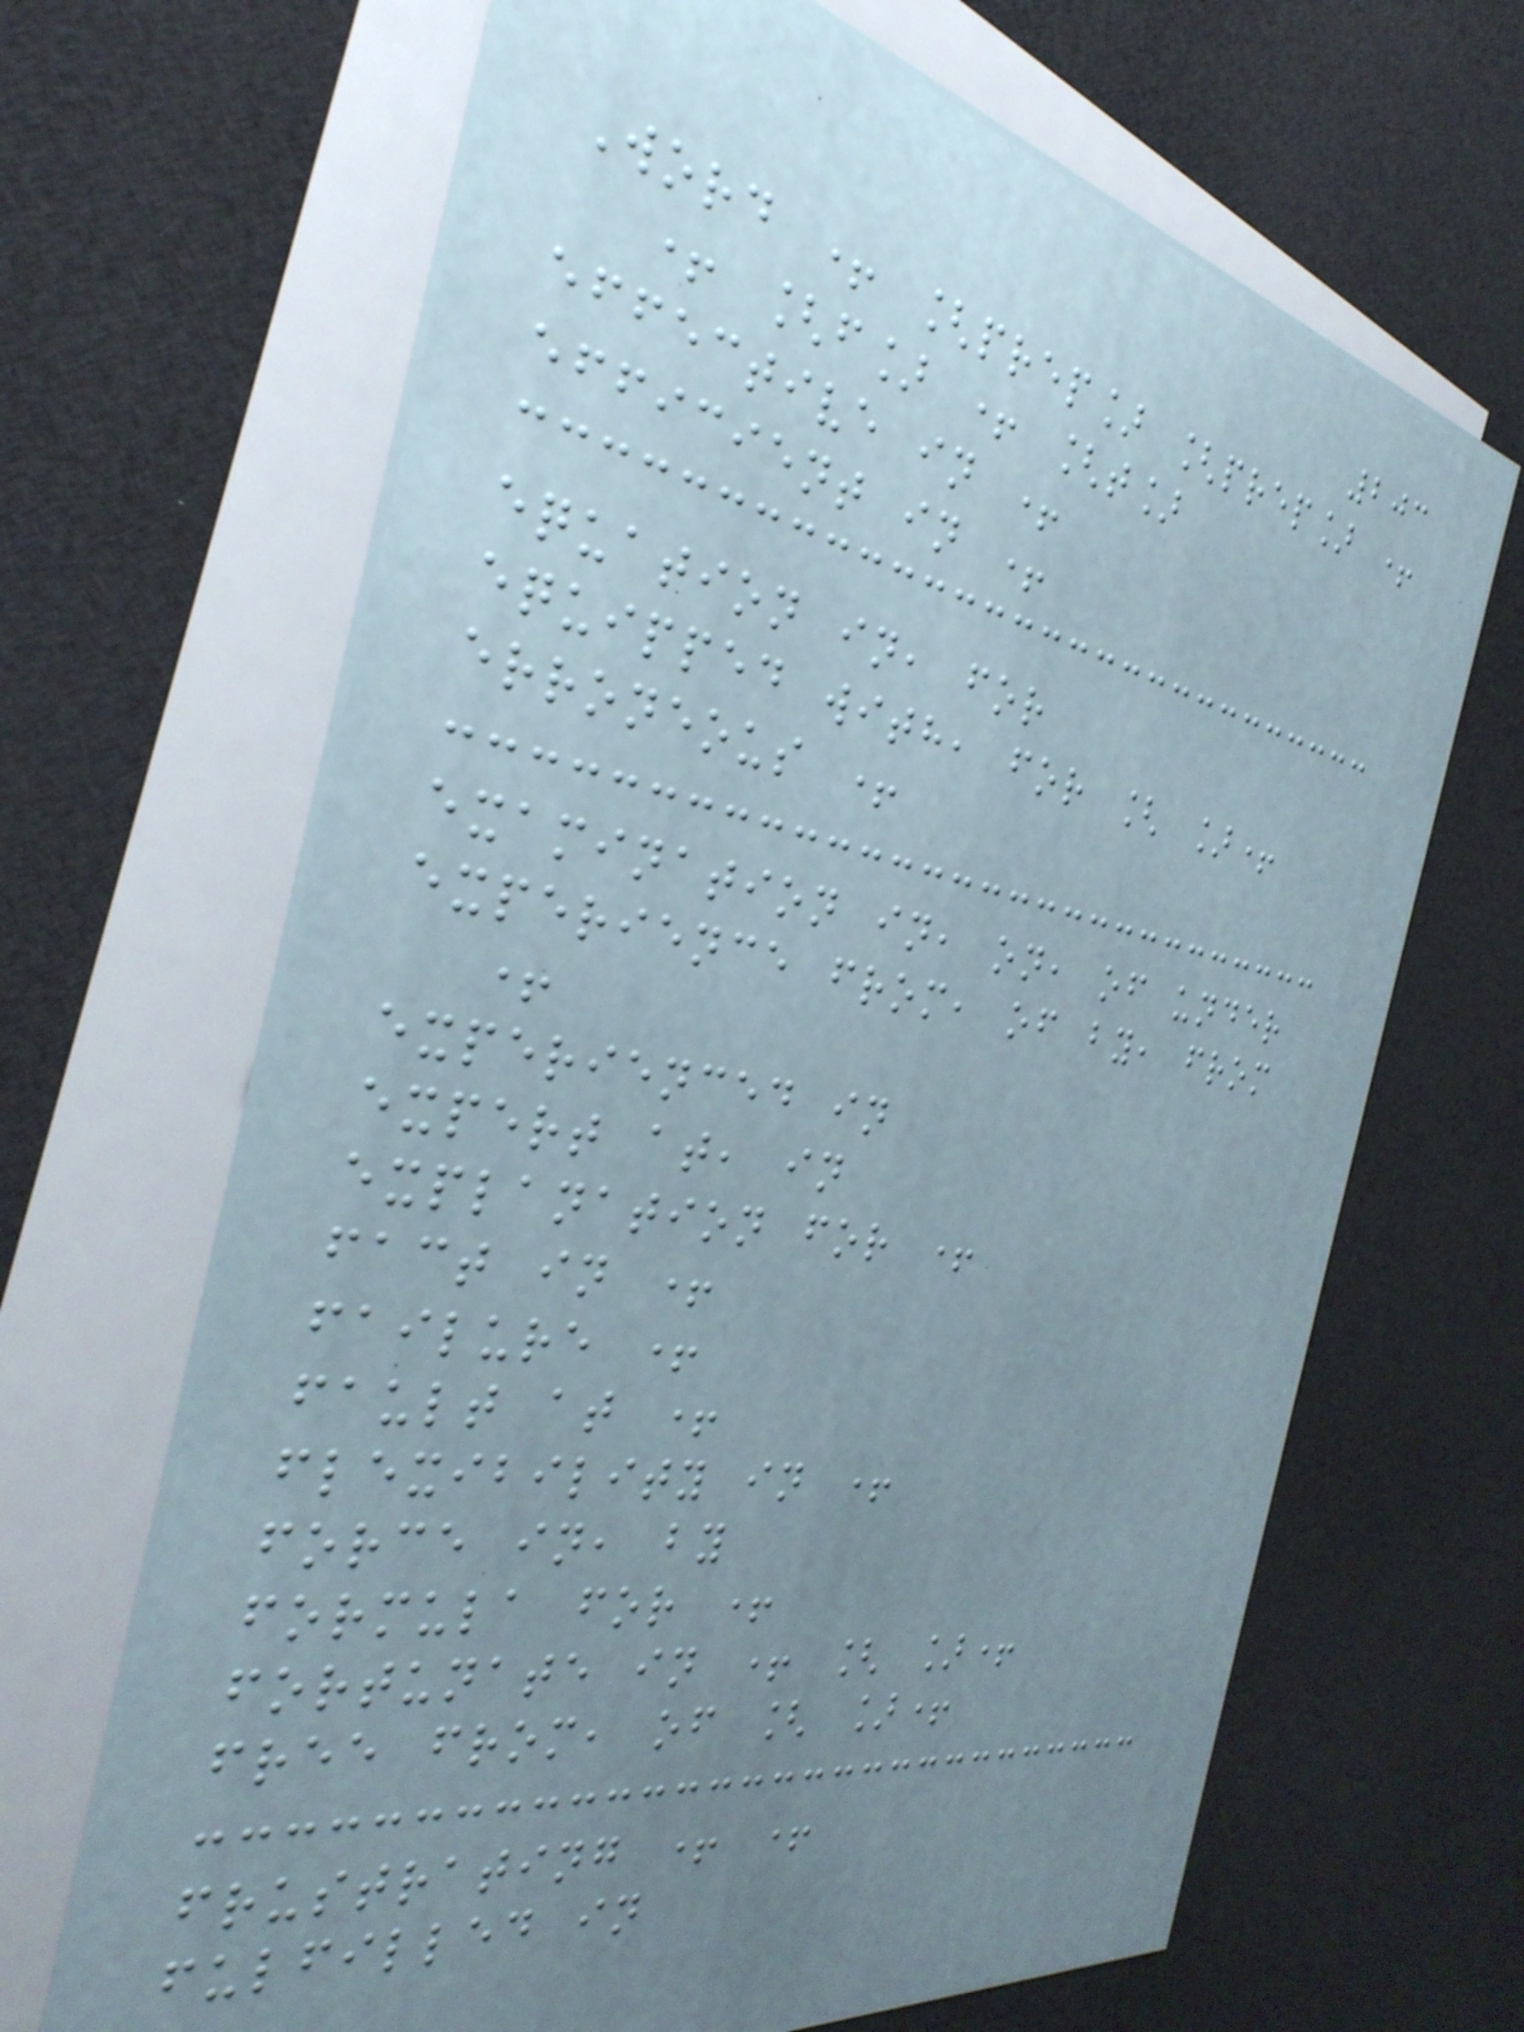203
Word + [prep] [prep] +
+ [f] + [t]
effective in +
efficient in +
equation in, for
equipped with, for [ ]+
erroneous +
examination in, on, of under
experience from, of by, from
+
experienced in
expert at, in
explanation for +
fact in +
failure +
fault at +
flexibility in +
force in, by
formula for +
fortunate in + [ ]+
free from, of [ ]+
frustrating + +
fulfilled in
